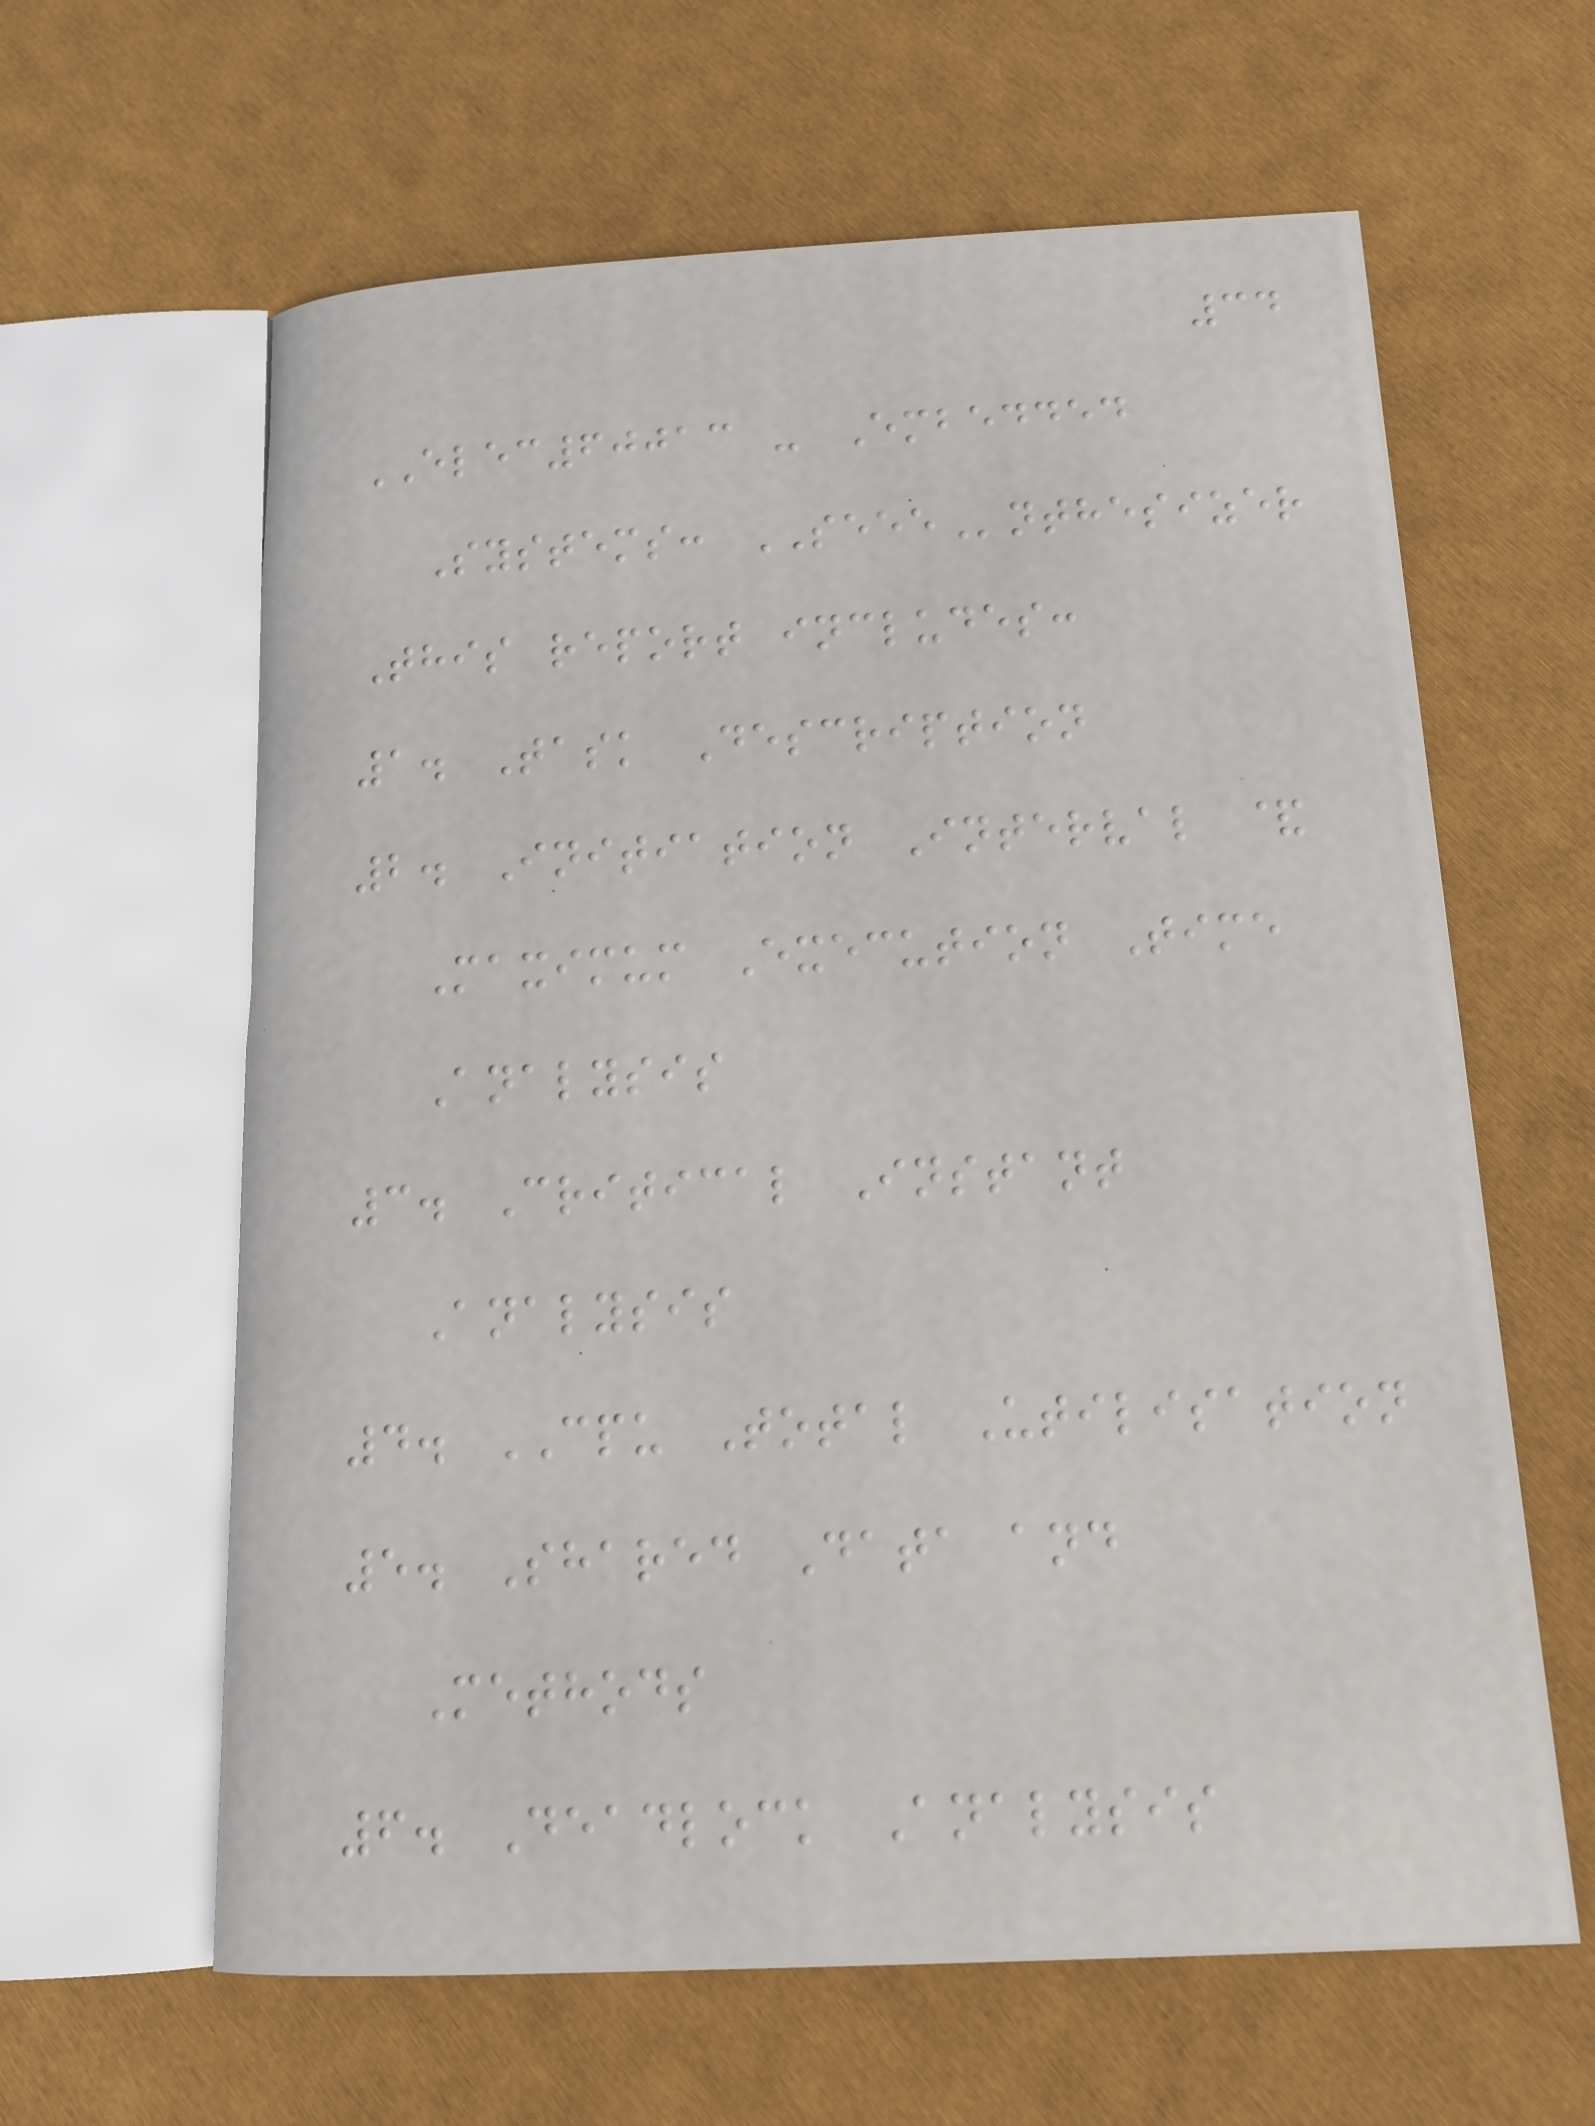34
ELEC60013 - Embedded
Systems: SEEEnthesizer
This report includes:
1. Task Description
2. Initiation Interval &
Maximum Execution Time
Analysis
3. Critical Instant
Analysis
4. CPU Total Utilisation
5. Shared Data and
Methods
6. Deadlock Analysis
